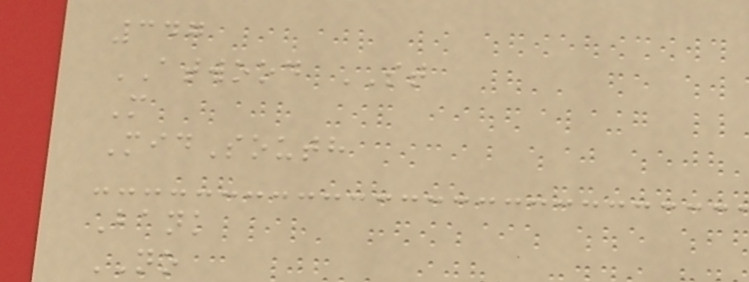347
ATWOOD ST
M
MidSouth
Bank
NO
